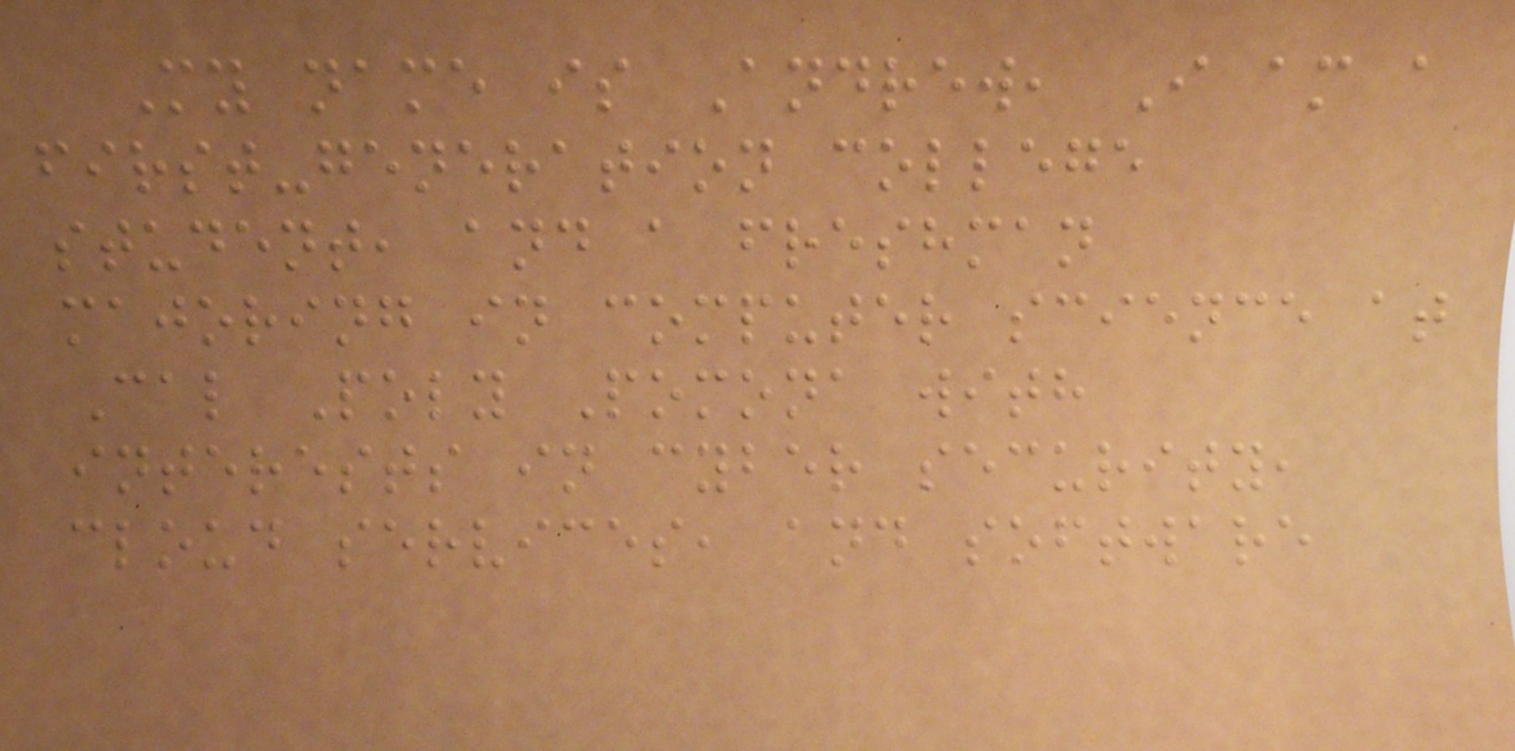My name is Andrew, I am a
first-generation college
student, and a freshman
majoring in computer science at
Cal Poly Pomona with
interests in cyber security,
cloud services, and software
